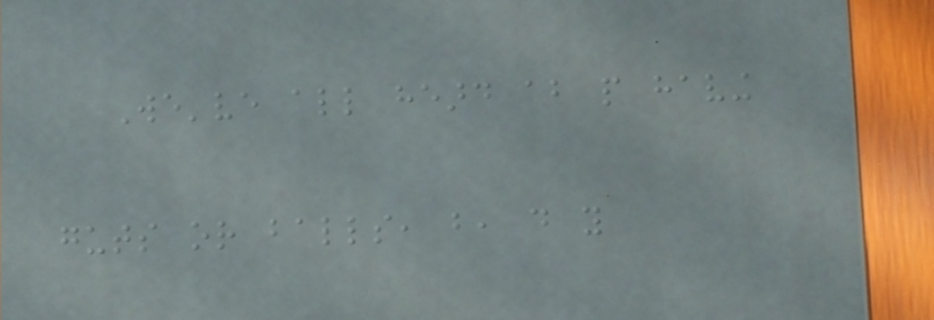We've all heard about people having
guts or balls, but, do you
